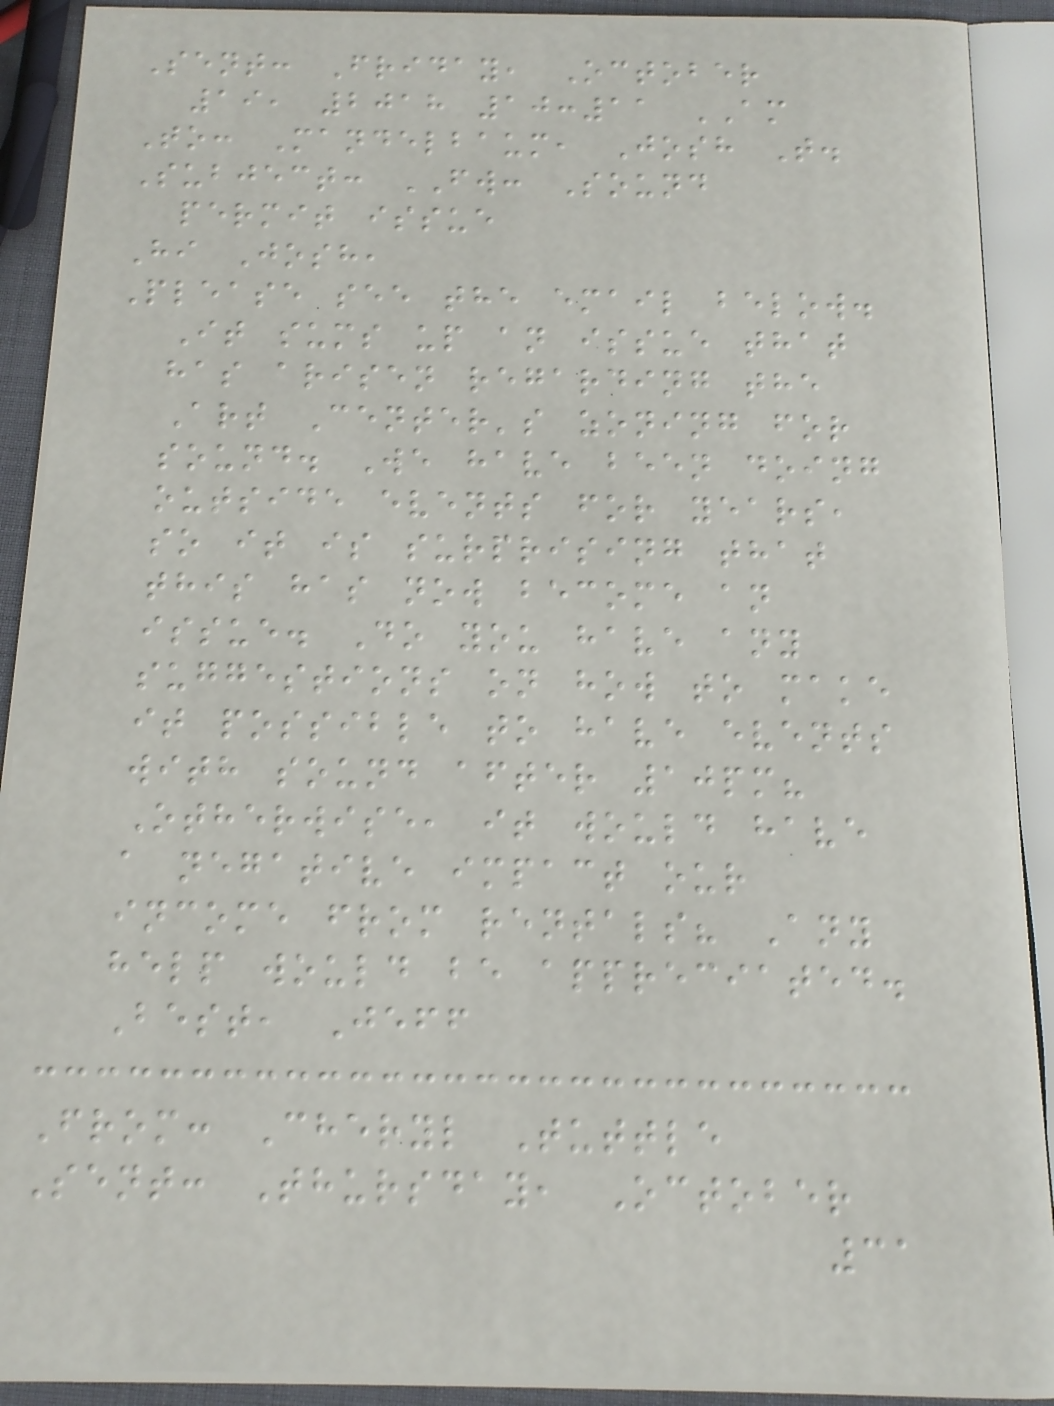Sent: Friday, October
19, 2018 10:11 AM
To: Mandelbaum, Josh T.
Subject: FW: Sound
permit issue
Hi Josh,
Please see the email below.
It sums up an issue that
has arisen regarding the
Art Center's zoning for
sound. We have been doing
outside events for years,
so it is surprising that
this has now become an
issue. Do you have any
suggestions on how to make
it possible to have events
with sound after 10pm?
Otherwise, it would have
a negative impact our
income from rentals? Any
help would be appreciated.
Best, Jeff
From: Cheryl Tuttle
Sent: Thursday, October
31
